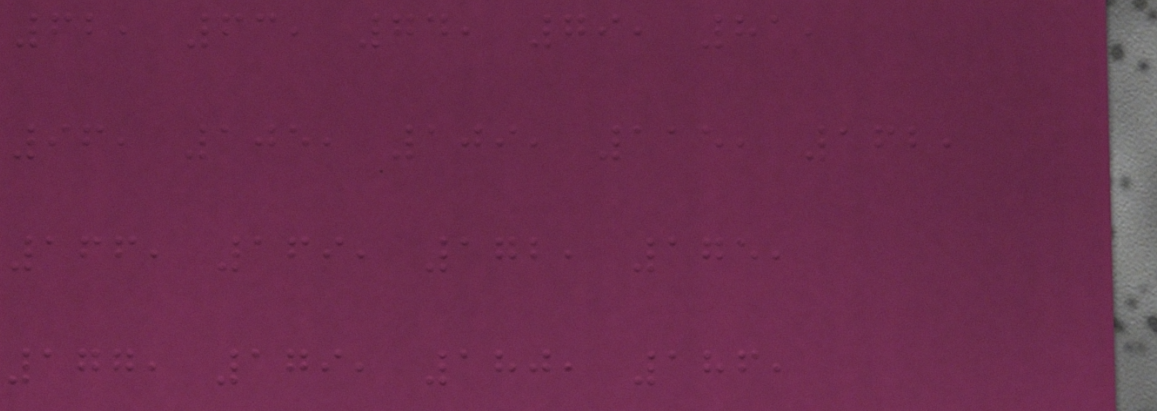62, 63, 74, 79, 81,
96, 105, 109, 115, 162,
166, 169, 172, 175,
177, 179, 180, 186,
